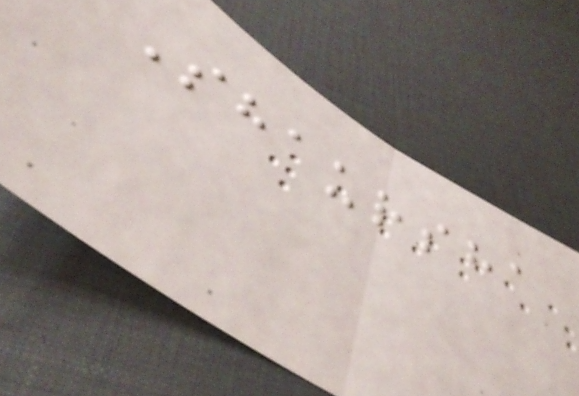Shaursha
